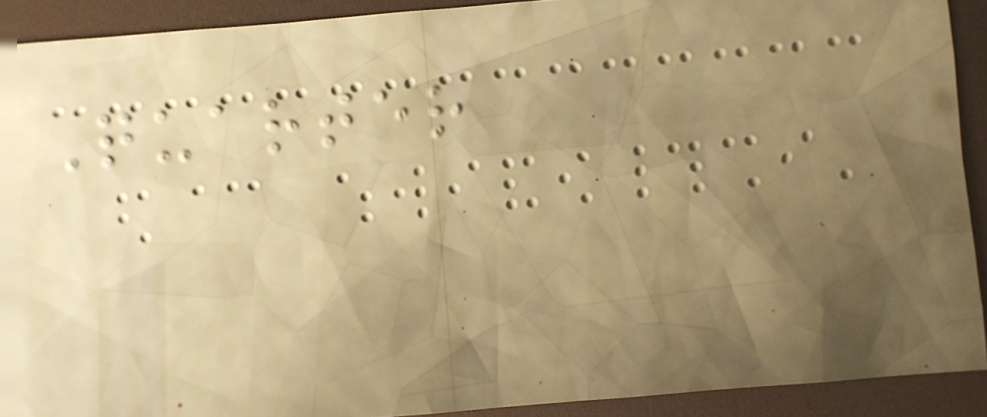Quarter
